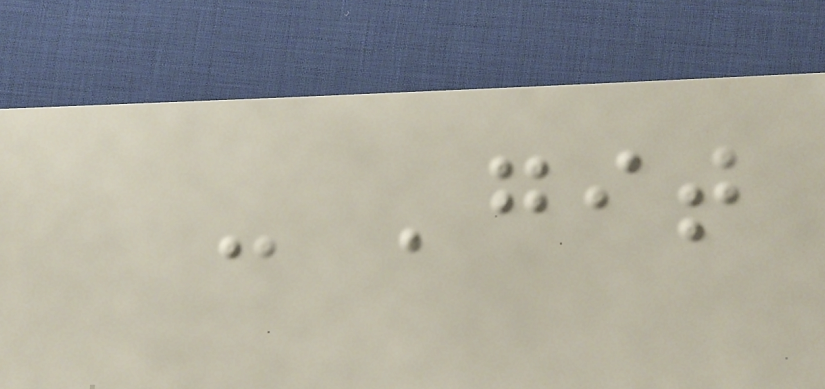- 'git
